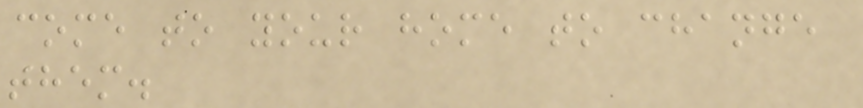come to your home to change
them.
